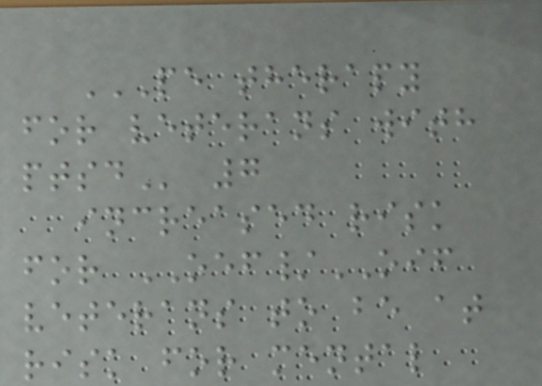PE THERAPY
FOR VETERANS WITH
PTSD 7
increased risk
for OEF/OIF
veterans to be at
risk for mental
